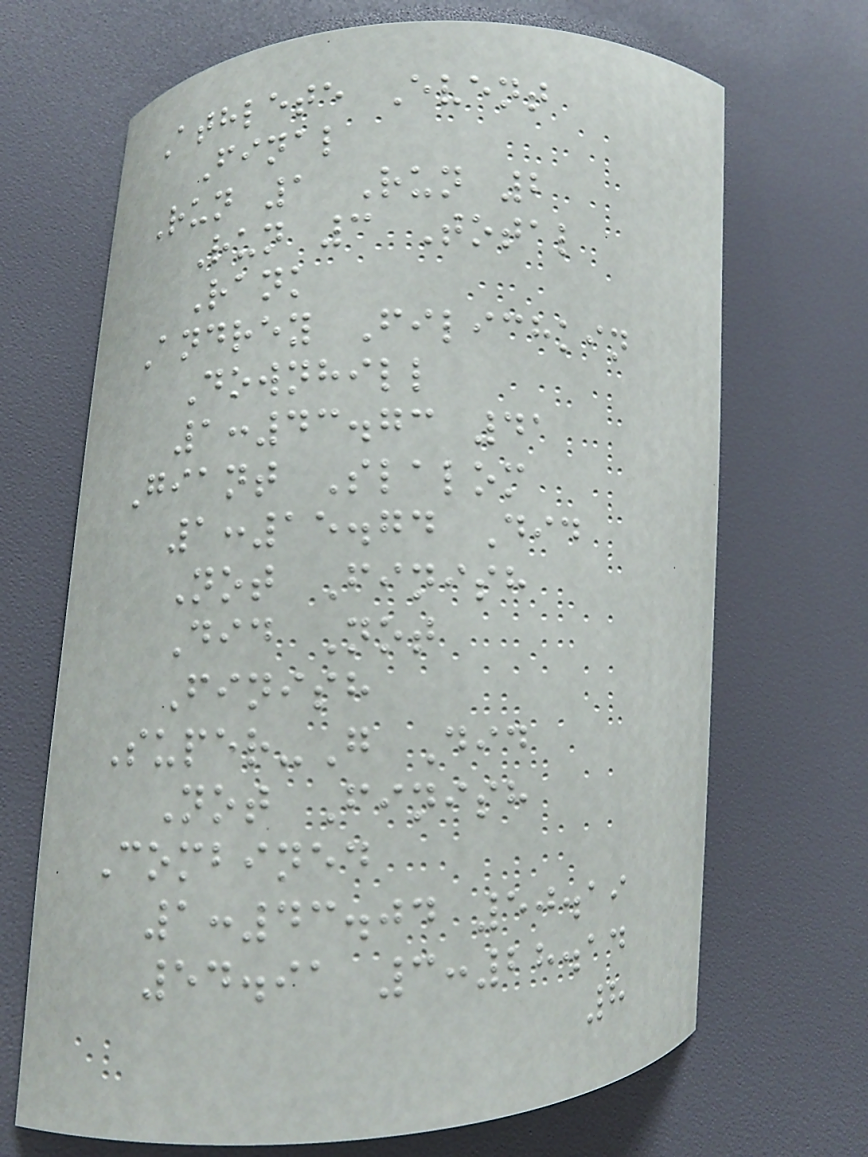Athlete Event
Final
Run 1 Run 2
Run 3 Total
Rank
Andrey Filichkin
Downhill
1:43.73 41
Giant Slalom
1:15.74 Did
Not Finish
Did Not
Finish
Super-G Did
Not Finish
Combined
1:43.04 50.19
54.91 3:28.14
8
